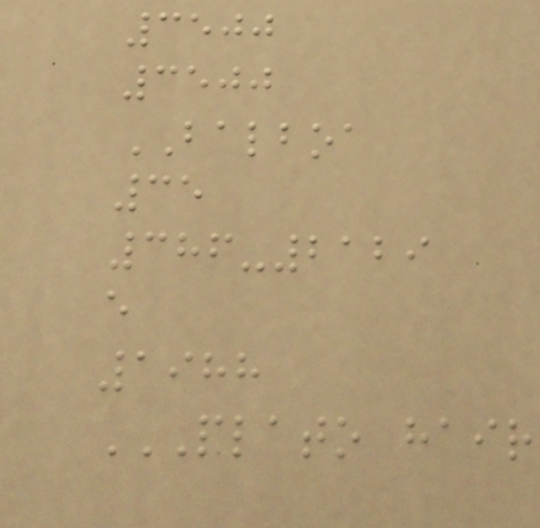3500
3500
BALBOA
35
386-2129
e
1988
PLATO HAIR
